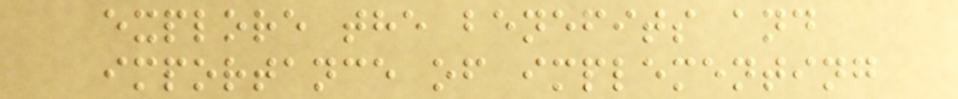explore the benefits and
importance of implementing
